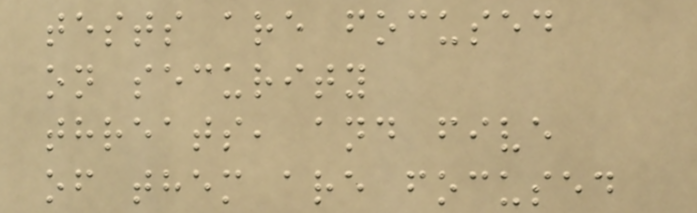tests are focused
on security
threats, and five
of them are focused
